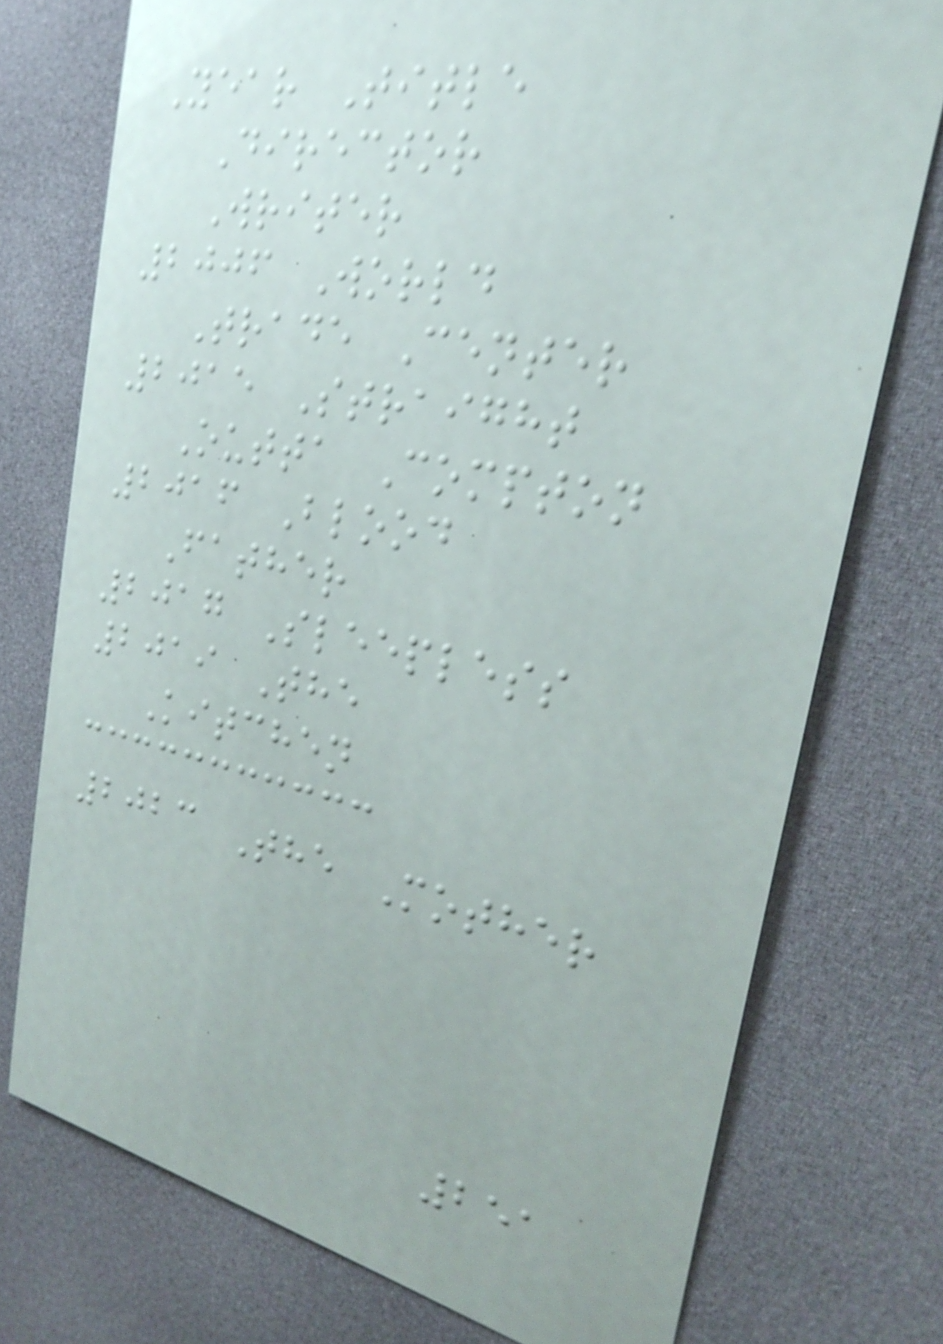Year Title
Director
Writer
2006 World
Trade Center
2015 Straight
Outta Compton
2016 Blood
Father
2017 Sleepless
2019 The
Kitchen
2023 The Mother
251
